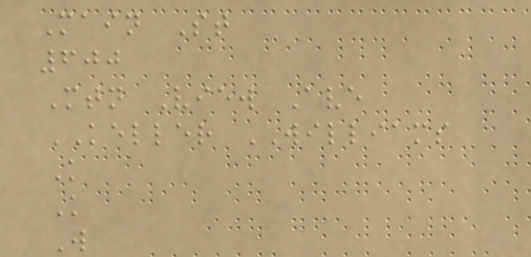Main St
600
Mtn View Ave
KELLER WILLIAMS
K
K
W
